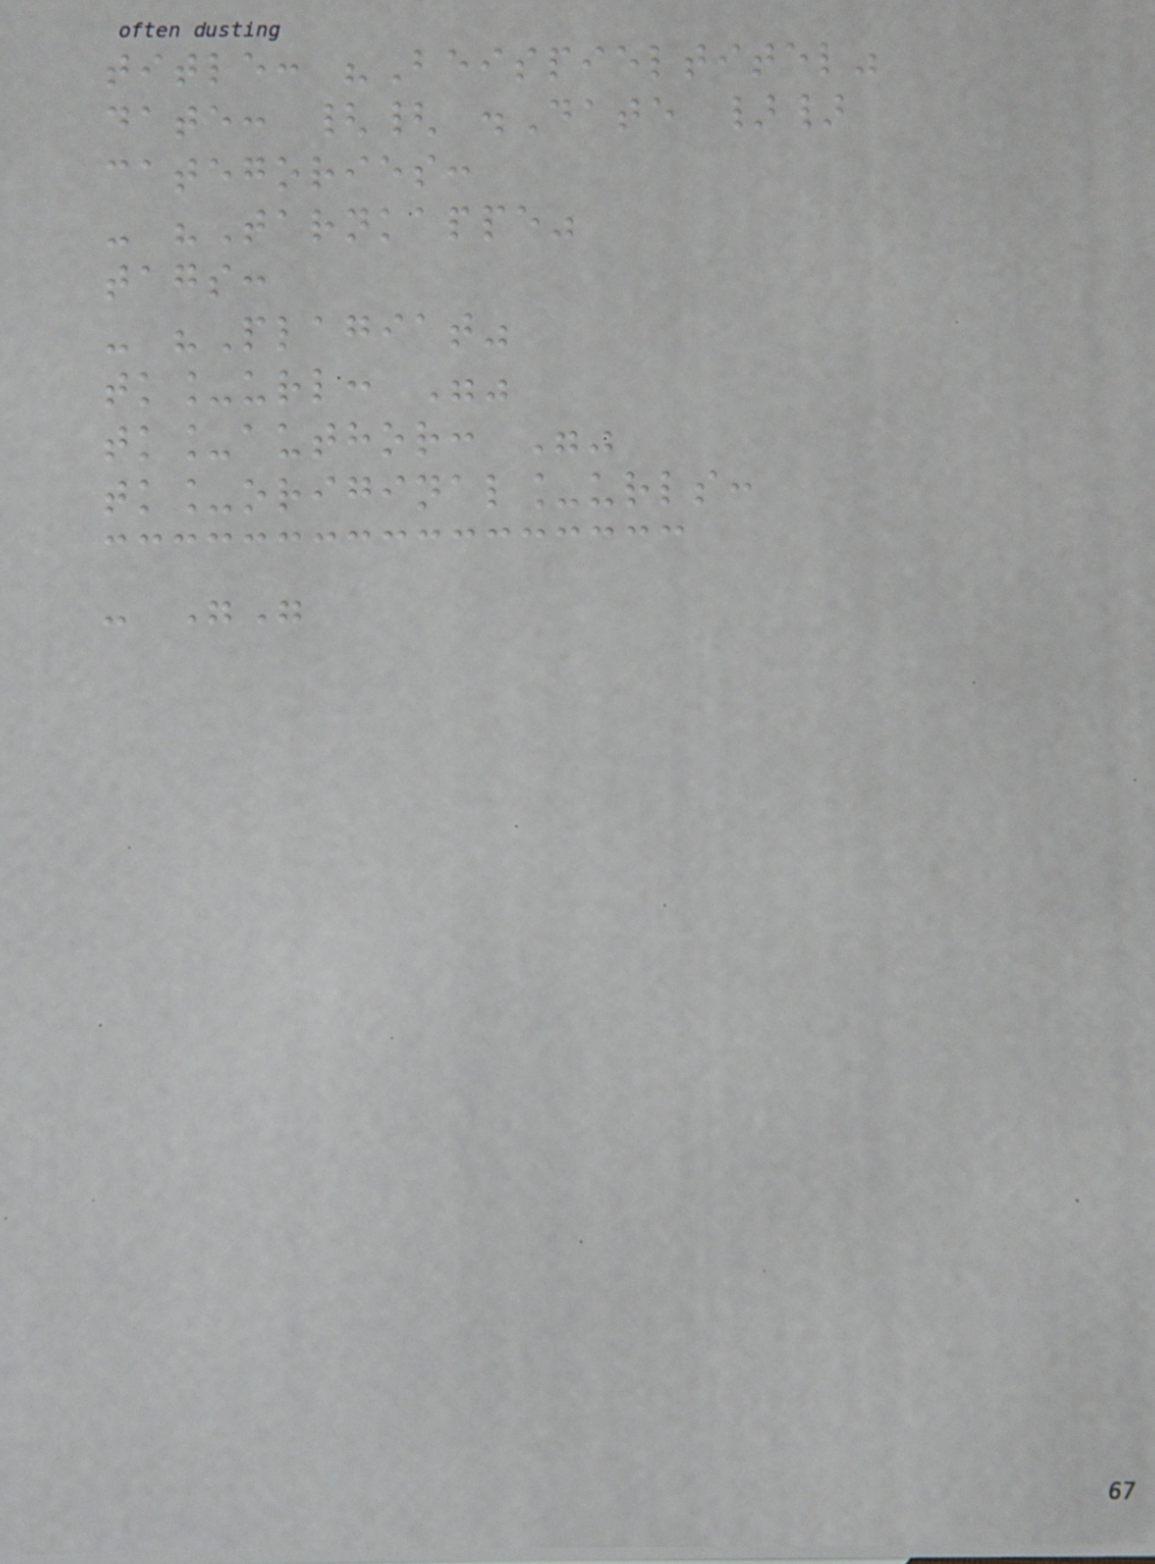title: "Beispieltitel"
date: {{ .Date }}
categories:
- "Tarnkappe"
tags:
- "Plagiat"
tk_url: ""
tk_author: ""
tk_original_urls:
- ""
